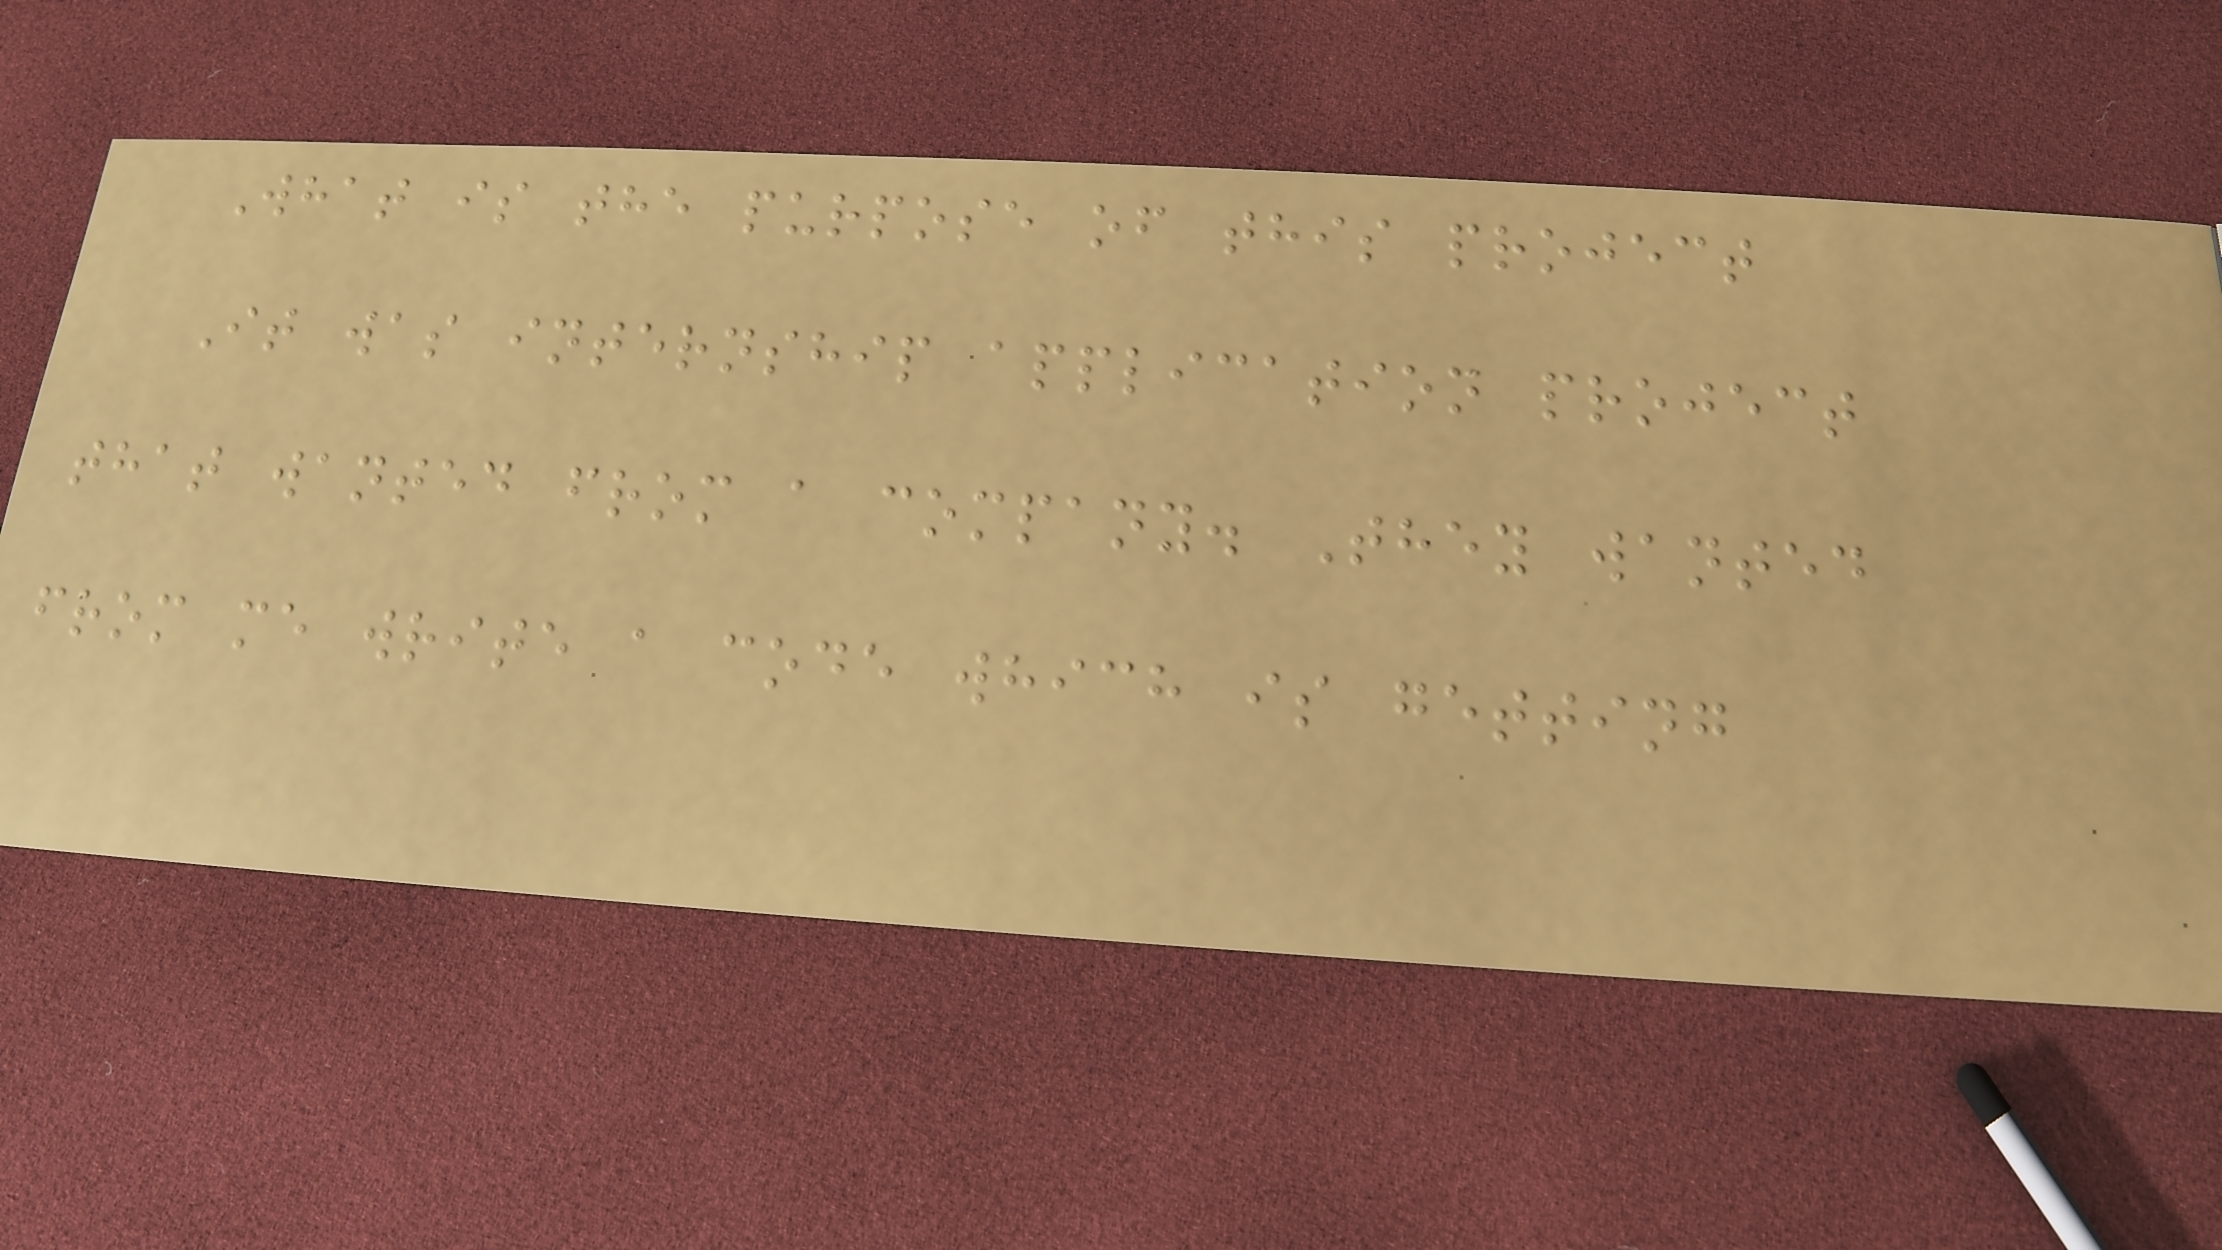What is the purpose of this project
It was internship application project
that wanted from a company. They wanted
from me write a code which is getting
